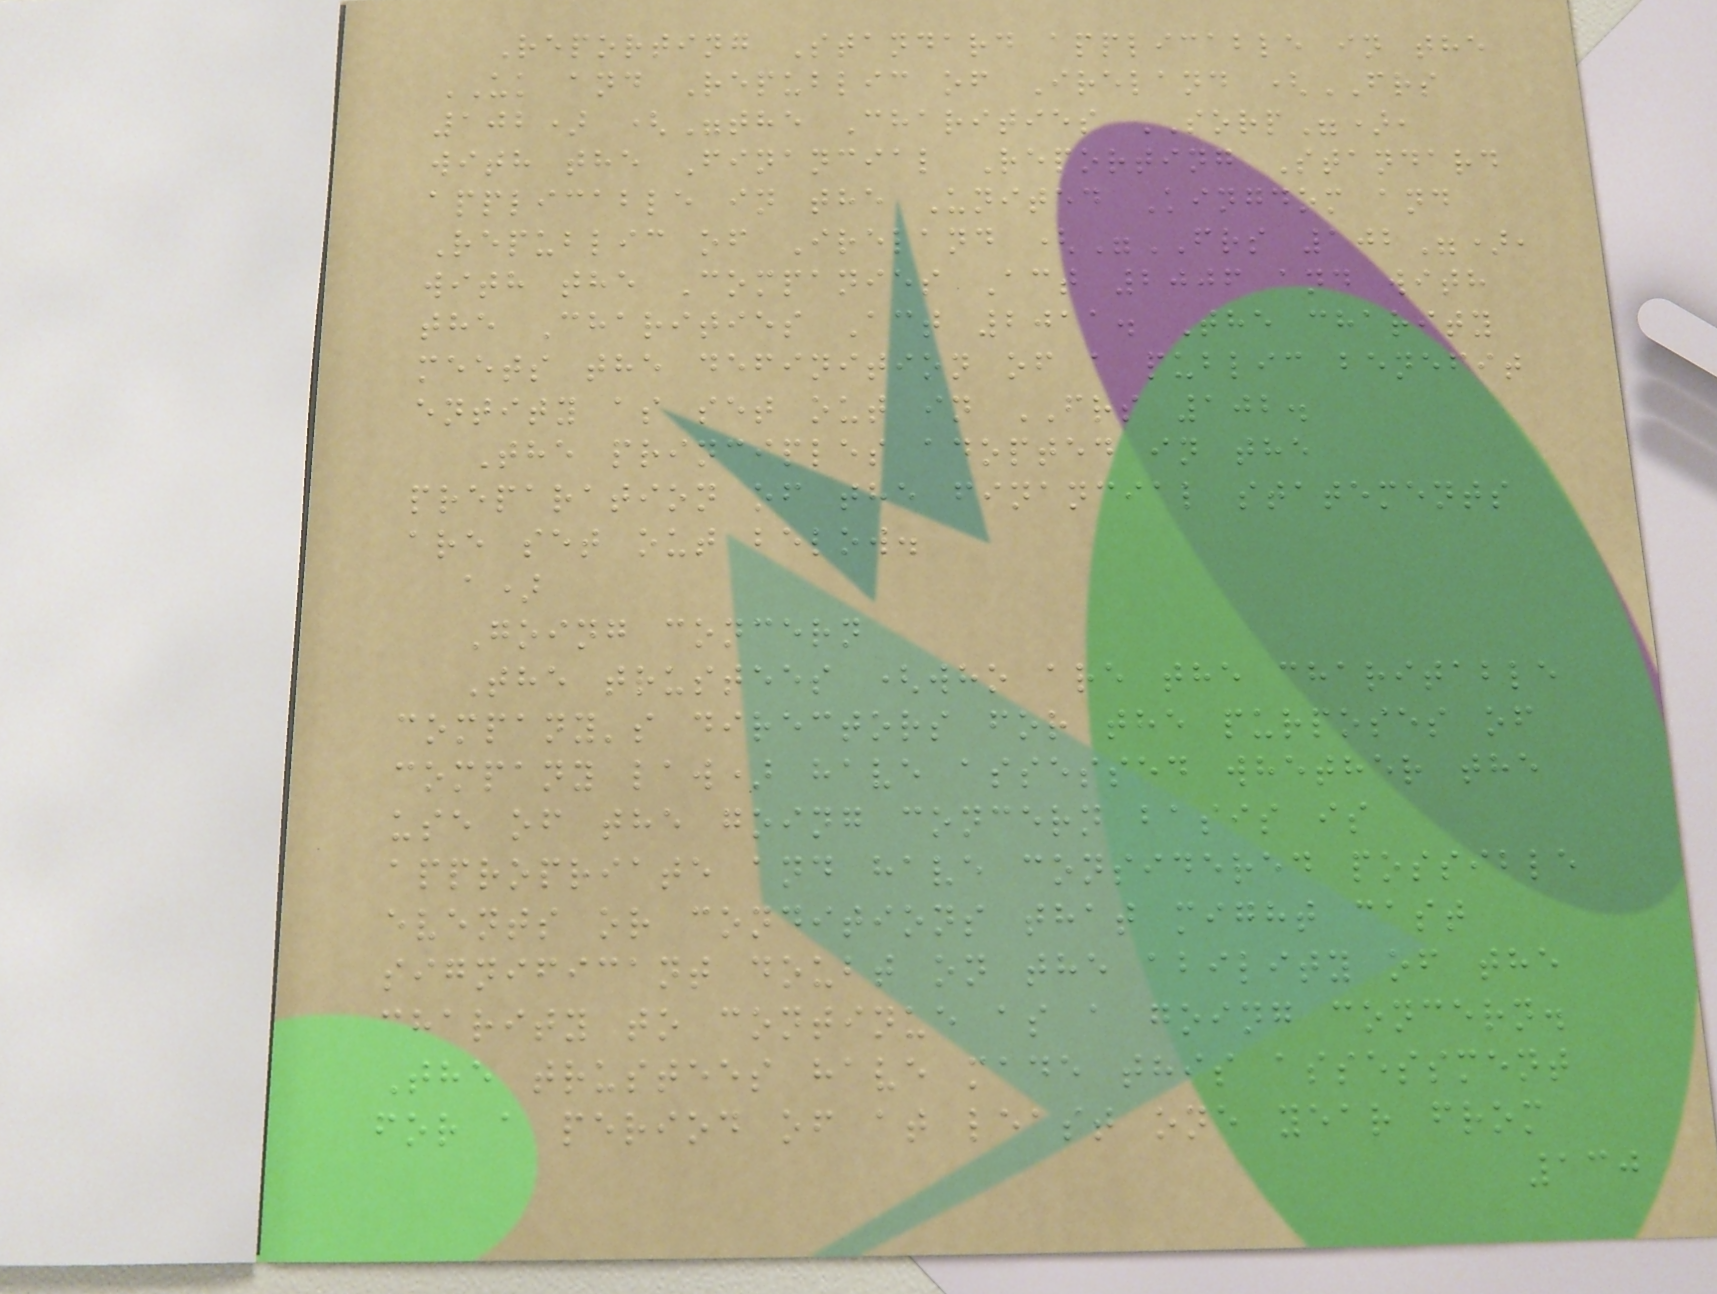Reporting Standard applicable in the
UK and Republic of Ireland (FRS
102) ("the Charities SORP"),
with the Financial Reporting Standard
applicable in the United Kingdom and
Republic of Ireland ("FRS 102"),
with the Companies Act 2006 and with
the Charities Act 2011. The charity
meets the definition of a public benefit
entity as set out in FRS 102.
The principles adopted in the
preparation of the financial statements
are set out below.
a)
Going concern
The trustees (who are the charitable
company's directors for the purposes of
company law) have assessed whether the
use of the going concern basis is
appropriate and have considered possible
events or conditions that might cast
significant doubt on the ability of the
charity to continue as a going concern.
The trustees have made this assessment
for a period of at least one year from
130
